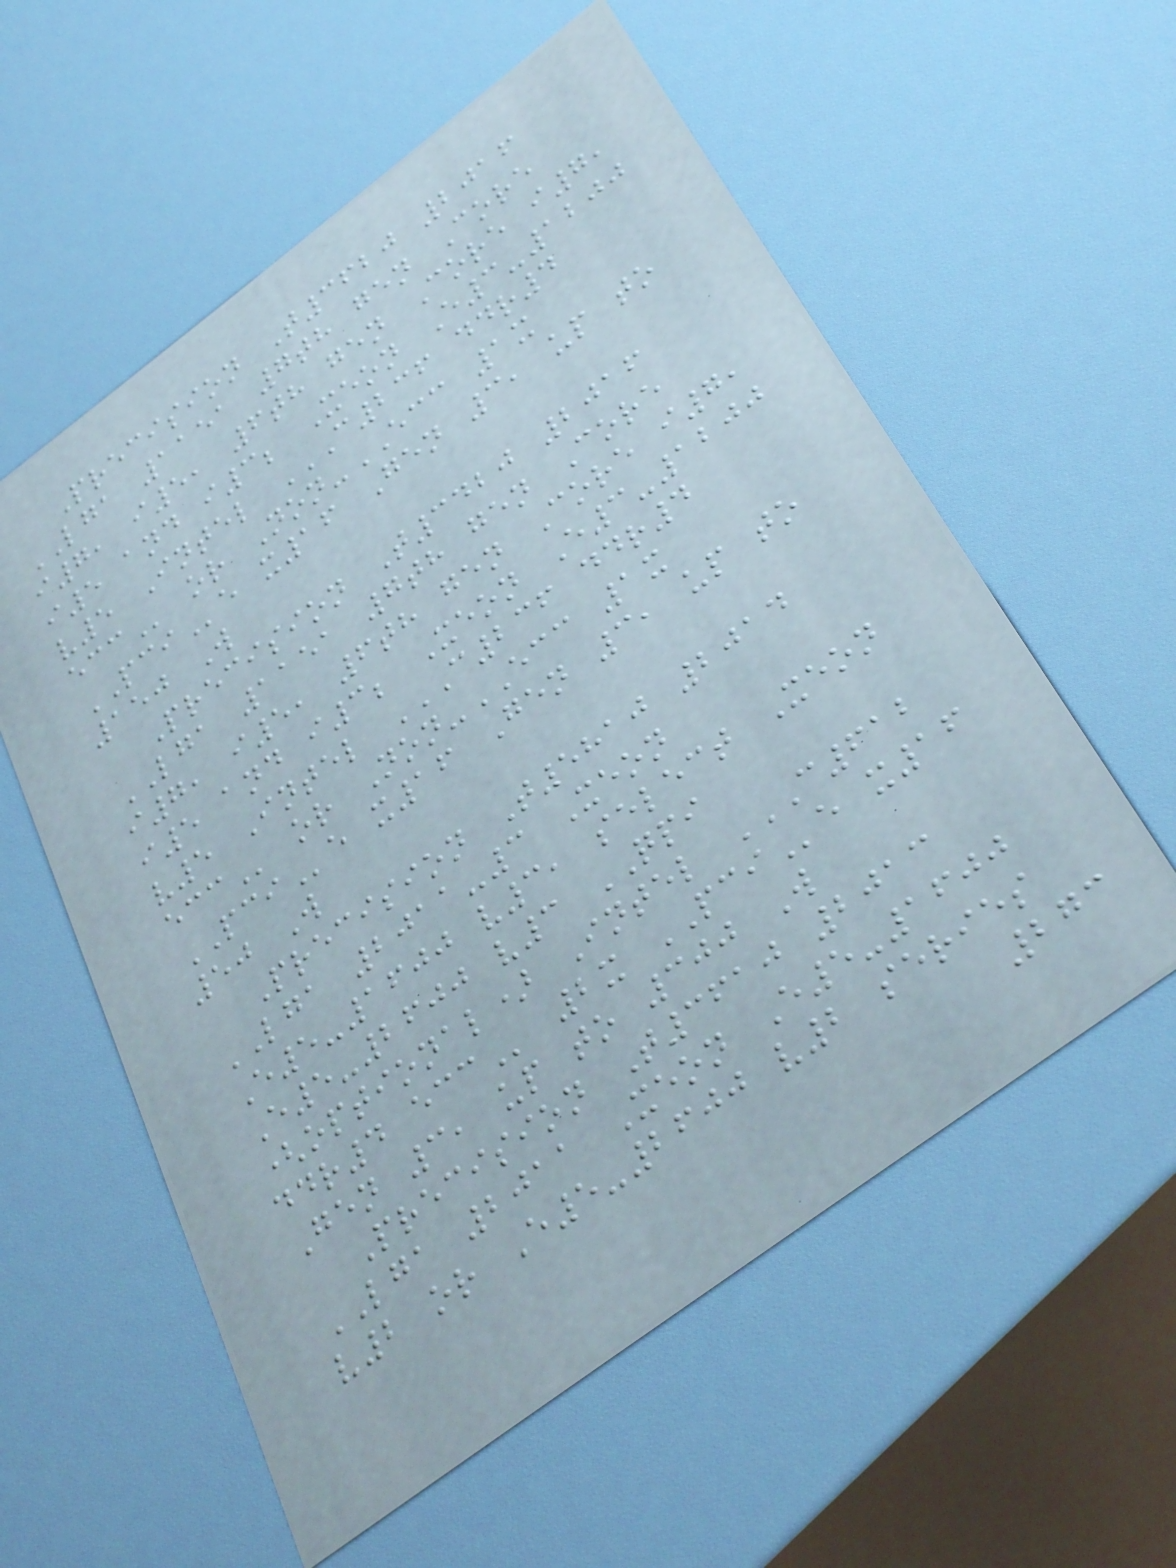Precision T3620 2016
LGA 1151 7th gen Core
i7, i5, 6th gen Core i7,
i5 and i3; Xeon E3-1200
v5 Intel C236 DDR4
ECC or Non-ECC 1x
PCIe x16 Gen 3, up to
150 W
Precision T3420 2016
LGA 1151 7th gen Core
i7, i5, 6th gen Core i7,
i5 and i3; Xeon E3-1200
v5 Intel C236 DDR4
ECC or Non-ECC 1x
PCIe x16 Gen 3, up to
50 W
Precision T5810 2014
LGA 2011-3 Xeon
E5-1600 v3, select Xeon
E5-2600 v3 QPI
(optional) Intel C612
DDR4 ECC 2x PCIe x16
Gen 3, up to 300 W
Precision T3610 2013
LGA 2011 Xeon E5-1600
v2 or E5-2600 v2 series
273
